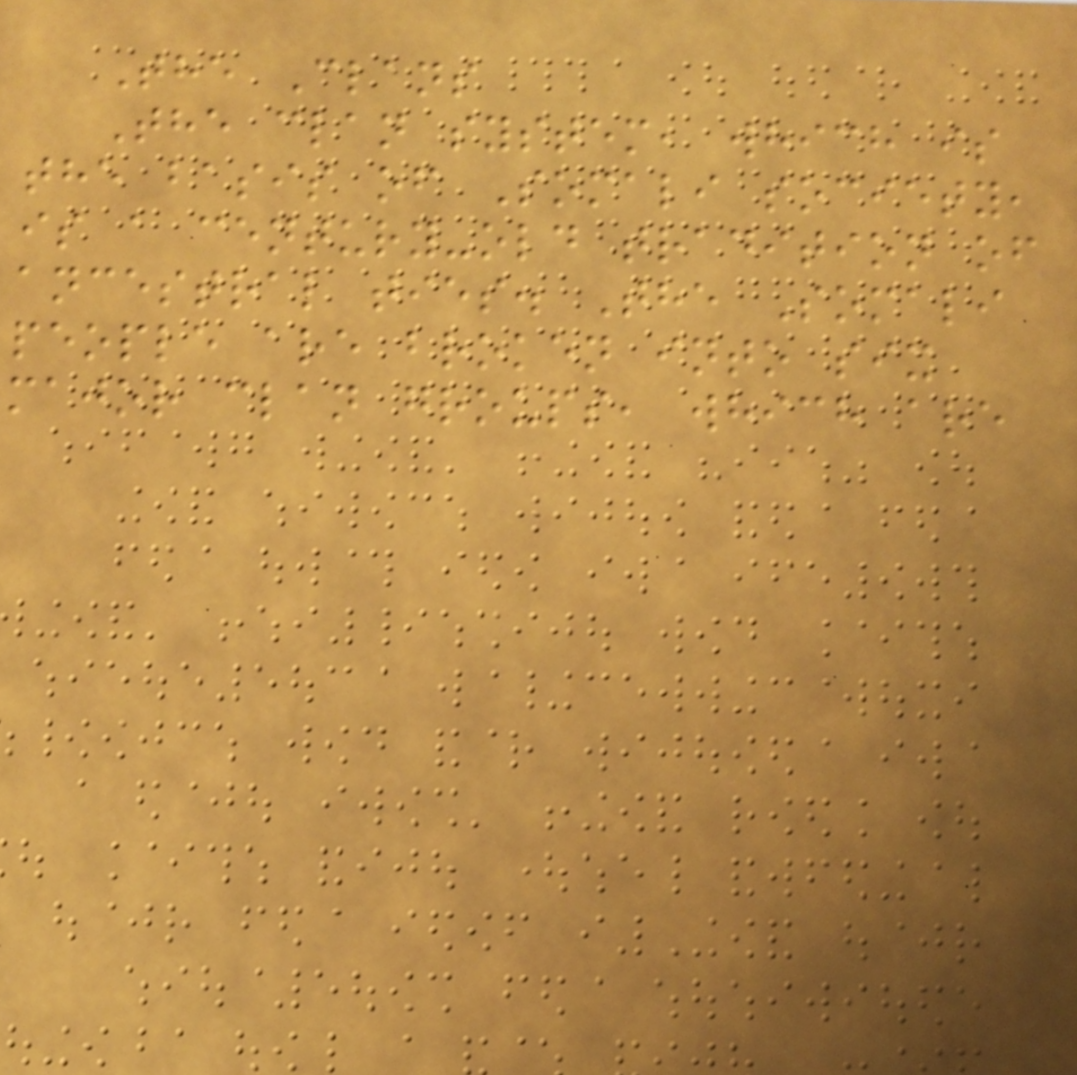The Clans
The clan system, which is
the basis of Somali society,
is a century-old tradition of
ancestral ties. The Somali
people are broken into six
major clan groups, which are
